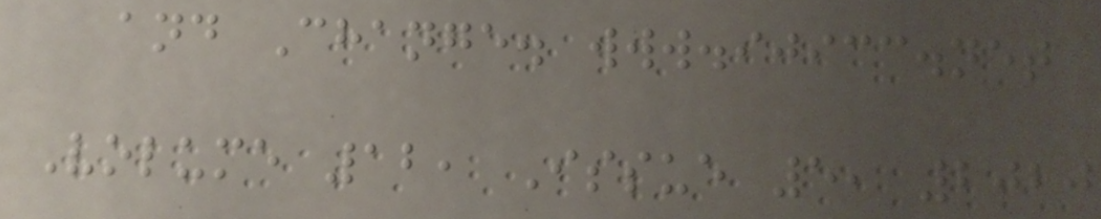and Change. www.ijicc.net
Volume 12, Issue 5, 2020
